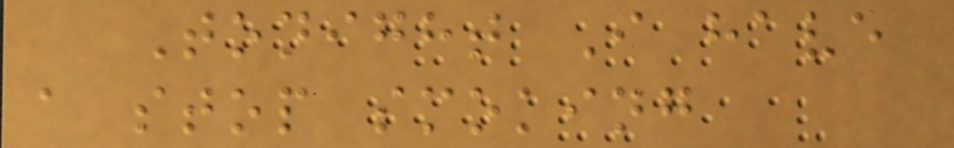Tonight I have
a stop smoking
